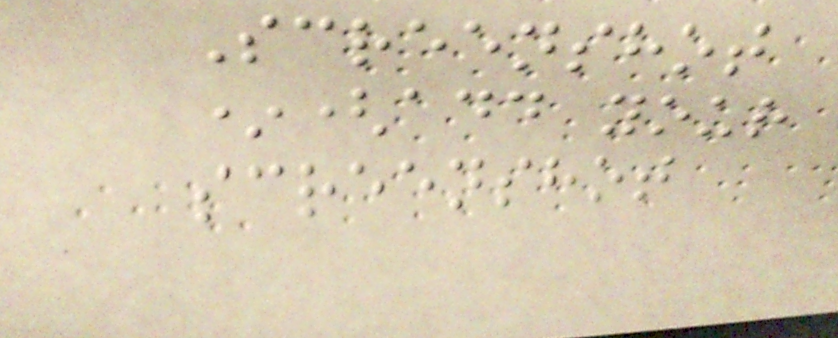Screenshot
*(add your
screenshot
